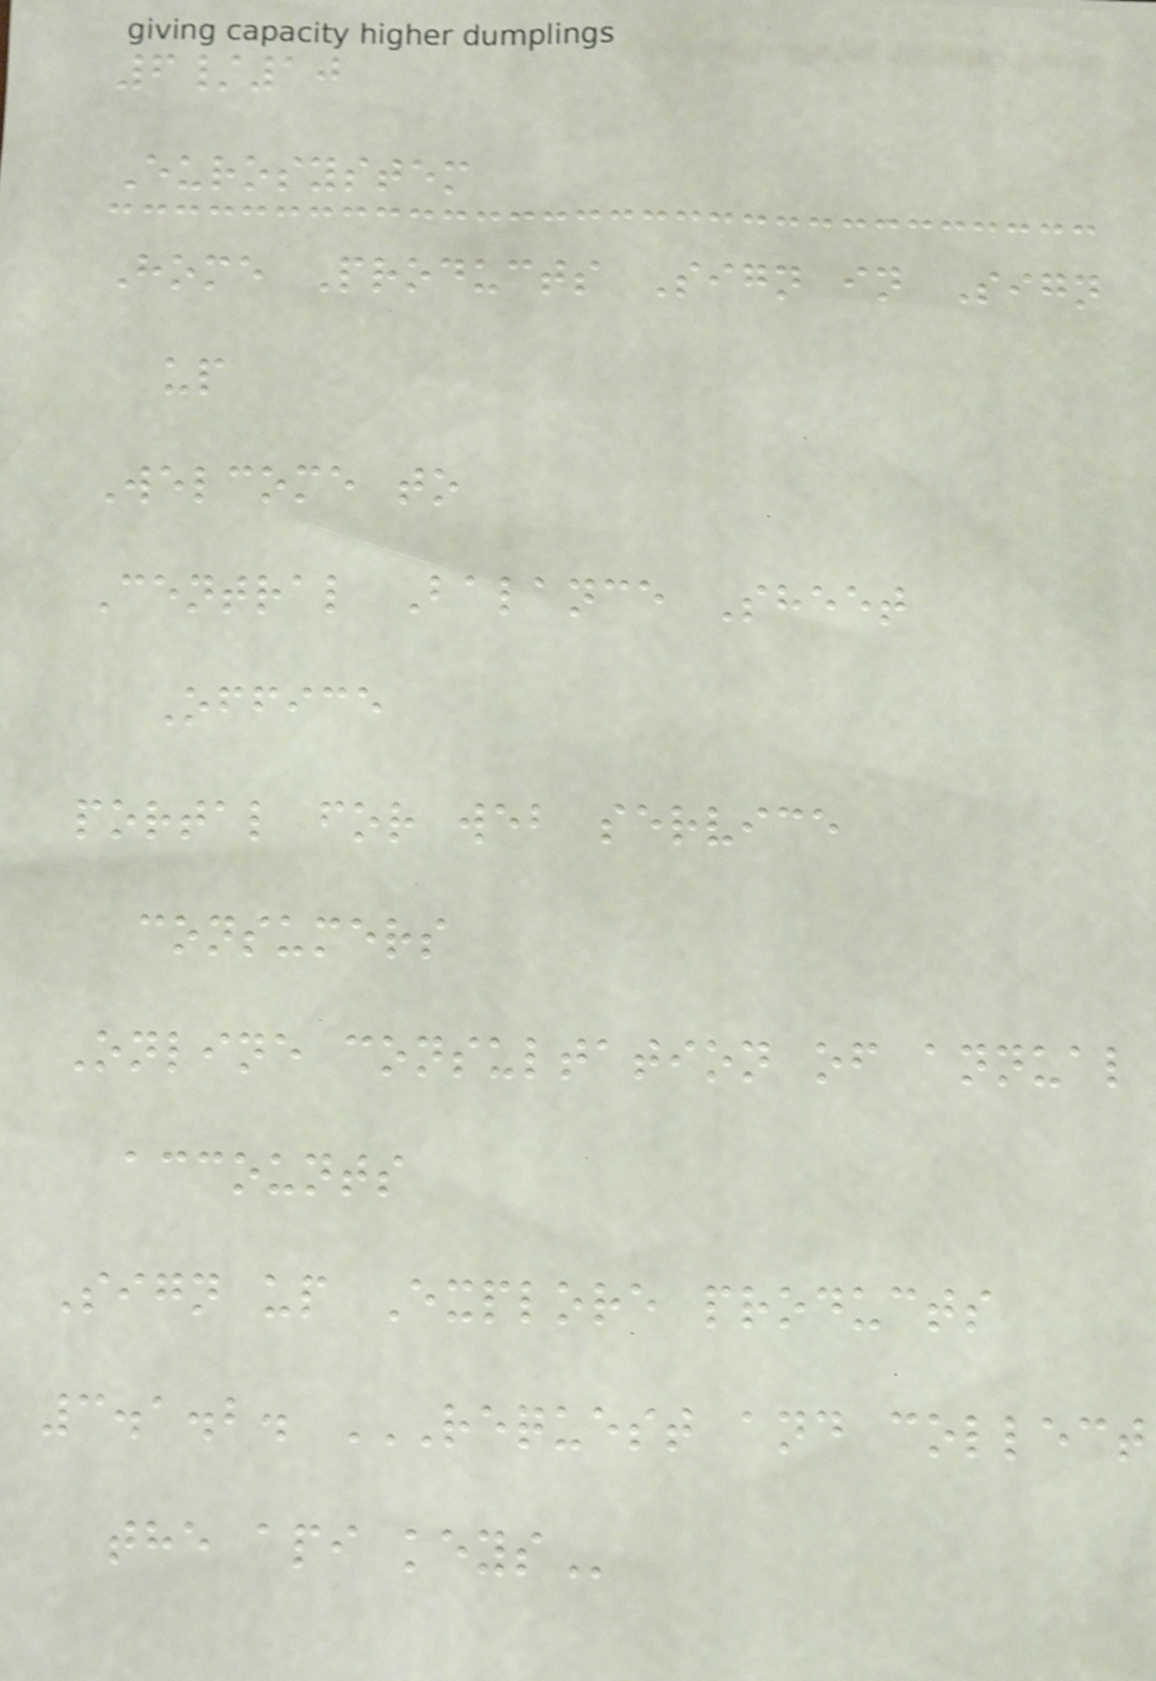6/10
Eurosystem
Home Products Sign in Sign
up
Welcome to
Central Balance Sheet
Office
portal for web service
consumers
Online consultation of annual
accounts
Sign up Explore products
3.1.2. REQUEST AND COLLECT
THE API KEYS
